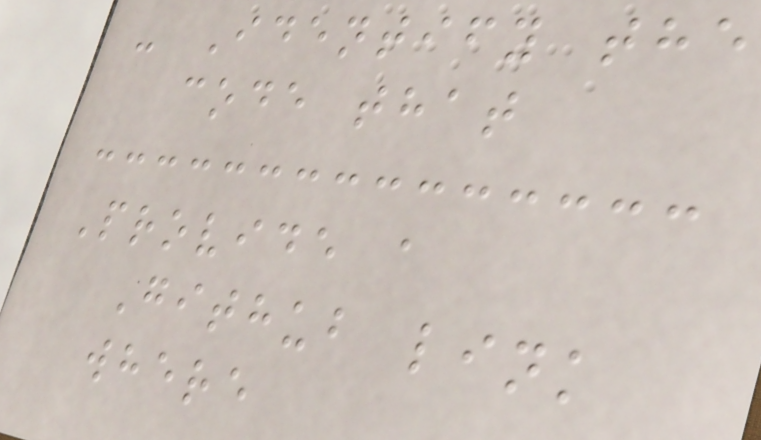- Identify the
code that
Provide a
Github link
where
